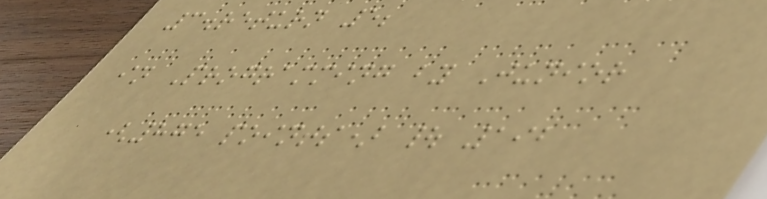3.return 5;
in Programming by Junior
(875 points) | 192
